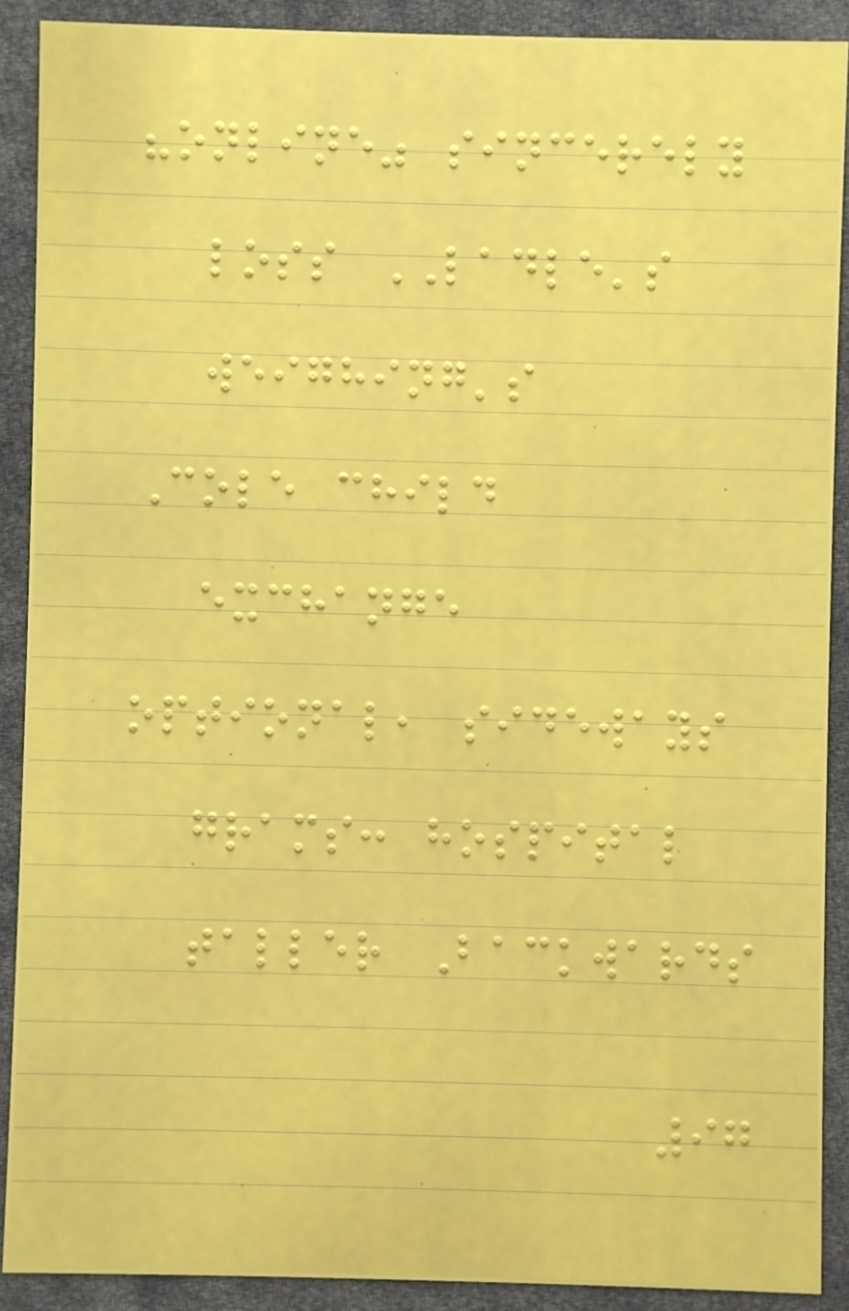"online" sincerely
loss LADLE's
weighing's
Cole child
exchange
optional, sideways
grams: hospital
taller Backwards
97
